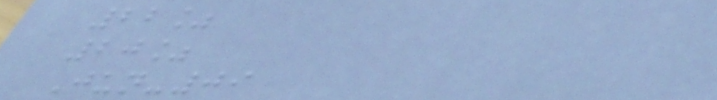22%
20%
Jun-09
